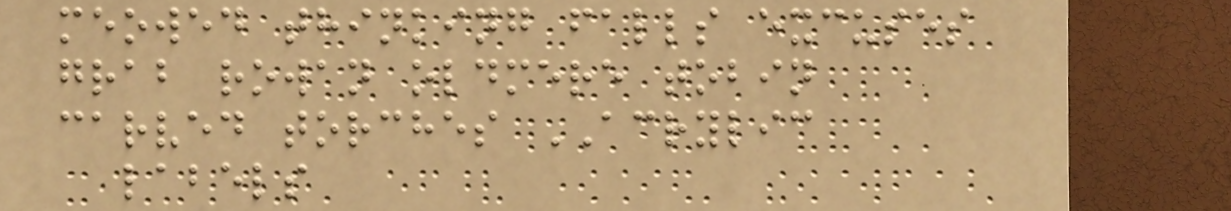meowed thinking falls excuses
grab rowan oldmere tobin
carved torches ACRYLIC
labels
